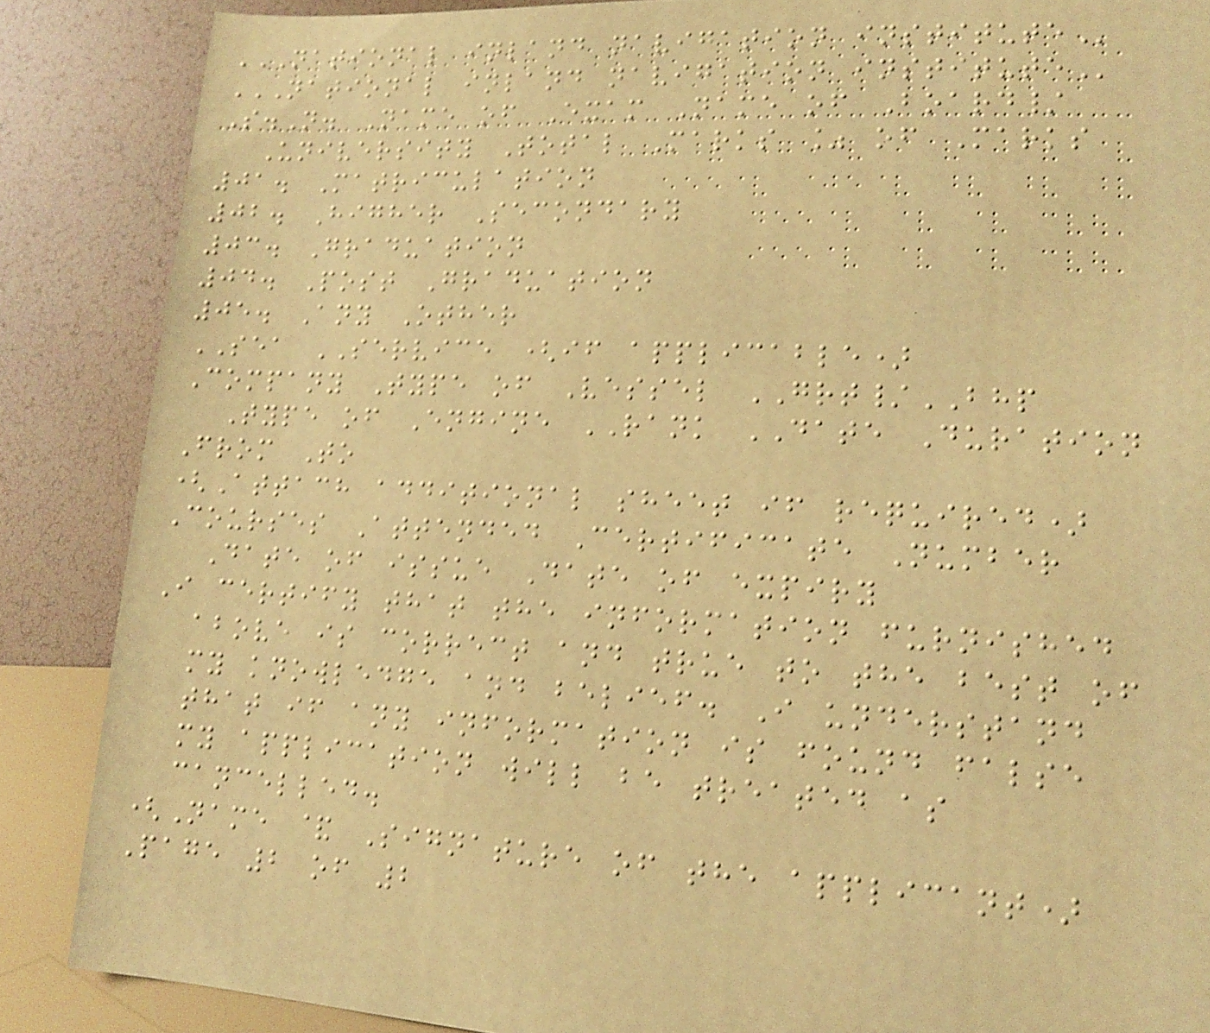NATIONAL INLAND NAVIGATION INSTITUTE
NATIONAL INLAND NAVIGATION INSTITUTE
S.N. Name of Exam Name of Board/
University Total Marks % of Marks
01. Matriculation
02. Higher Secondary
03. Graduation
04. Post Graduation
05. Any Other
SEA SERVICE (if applicable)
Company Type of Vessel GRT/BHP
Type of Engine RANK DATE Duration
From To
(Attach additional sheet if required)
Courses Attended Certificate Number
Date of issue Date of expiry
I certify that the information furnished
above is correct and true to the best of
my knowledge and belief. I understand
that if any information is found false
my application will be treated as
cancelled.
(Name & Signature of the applicant)
Page 2 of 2
